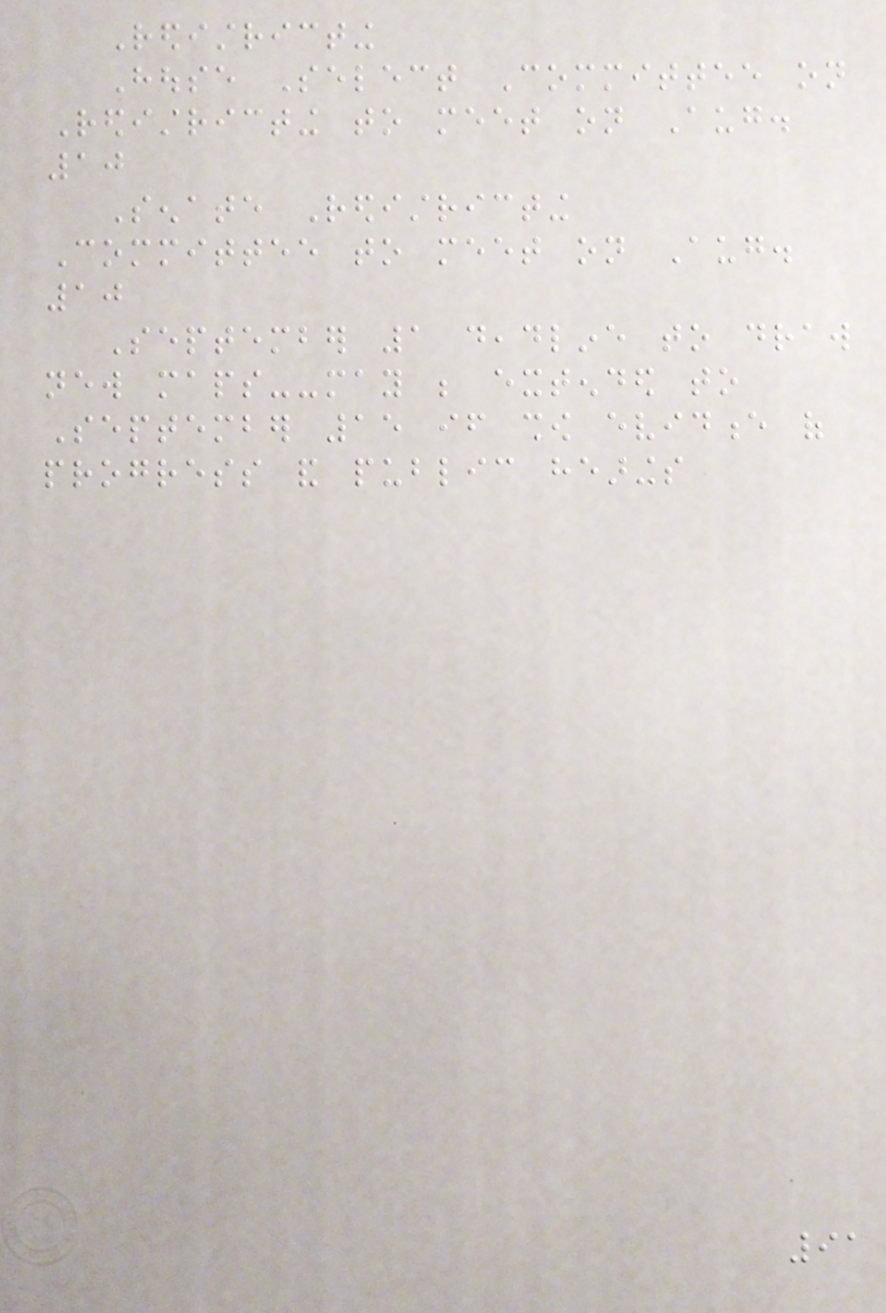Redistricting
House Select Committee on
Redistricting to meet on Aug.
10
Senate Redistricting
Committee to meet on Aug.
10
September 1 deadline to draw
new maps--may be extended to
September 15 if show evidence of
progress and public hearings
91
